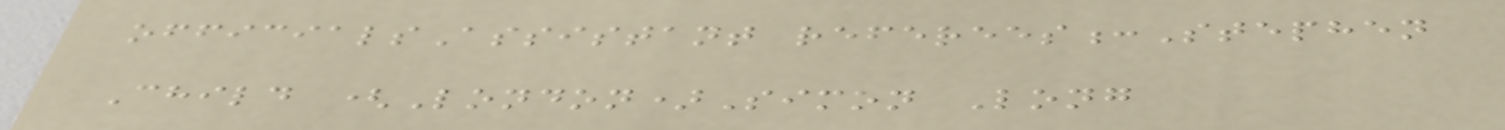officialsAssistant referees:Stephen
Child (London)Simon Long
